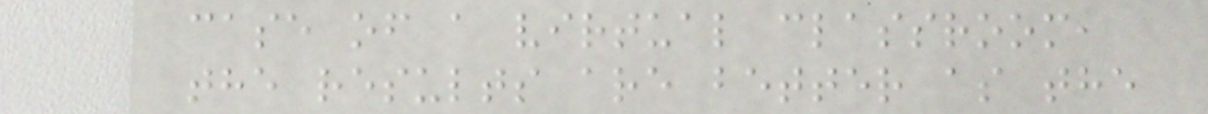case of a virtual classroom,
the results are better as the
